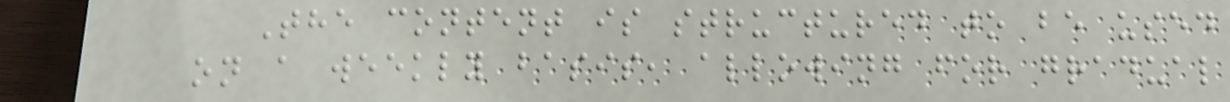The content is structured to be used
on a weekly basis, allowing for gradual
